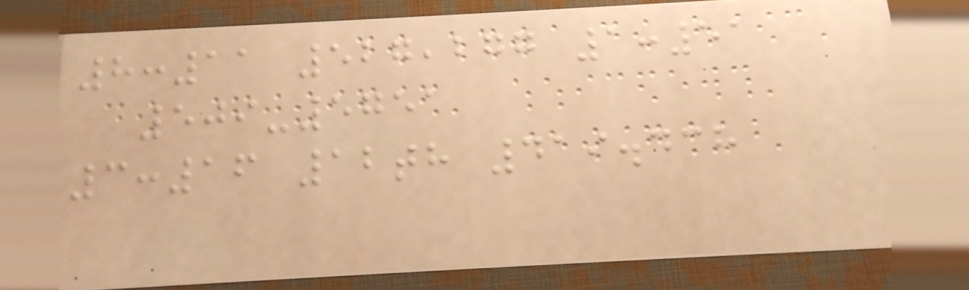8:11 527,277 1:51
509-5751
3:16 12th 419.438
